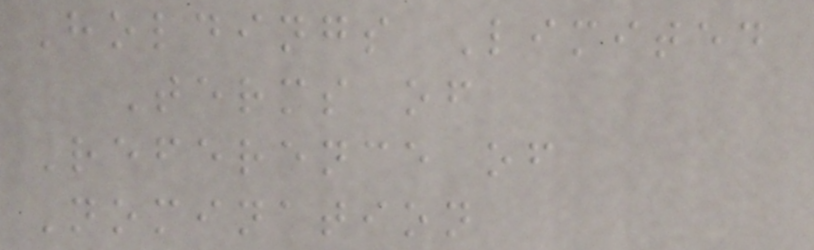Holdings Limited
Terms of
Reference of
Nomination
